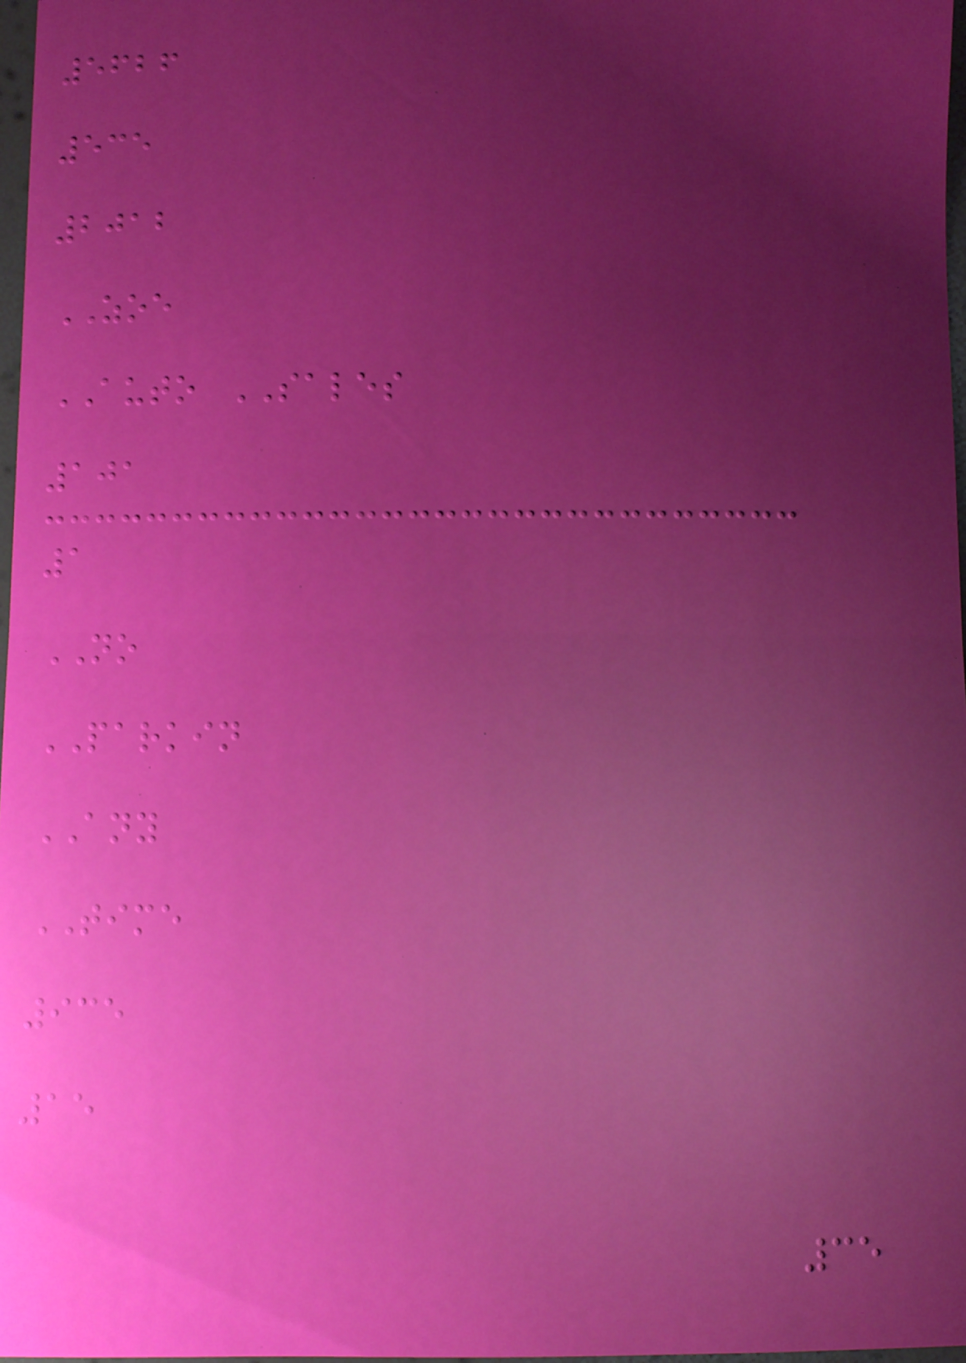5626
535
2012
ZOE
AUTO SALES
101
1
NO
PARKIN
ANY
TIME
935
15
35
